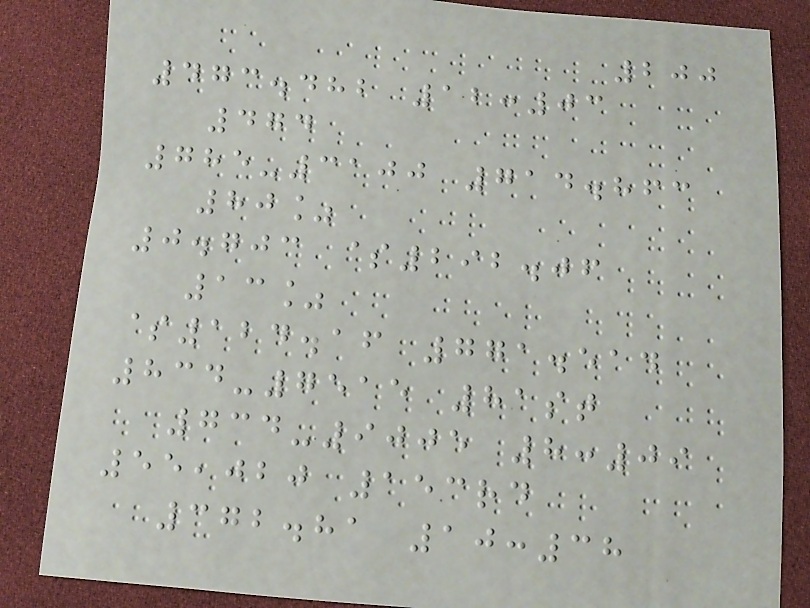200
473.482 12:03
474
785-3100 714.863
80%
0.703 $292.06
13%
$124.16 771.514
834-7515 81st
734-9005 8:09
55,020 153rd
372.81 10:38
